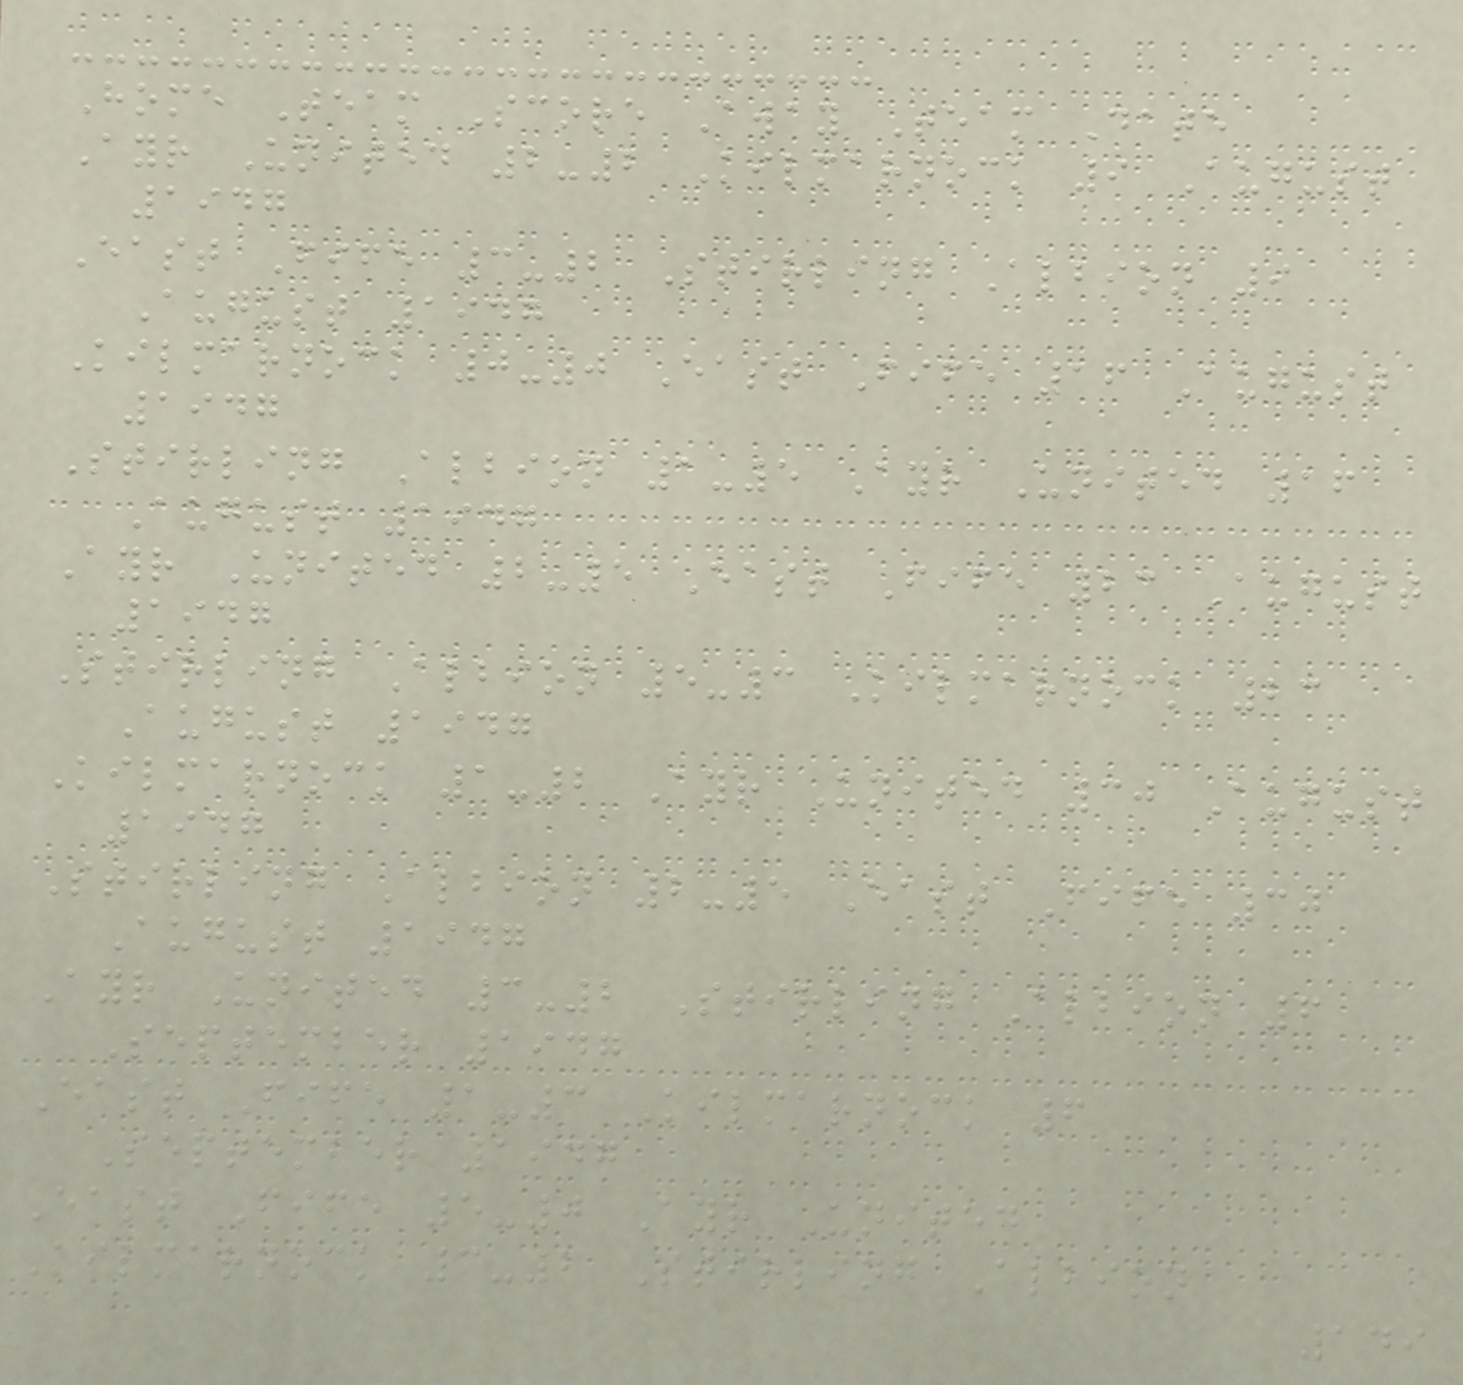Home Team Score Away Team Date
Ayr United 2-2 Kilmarnock 9 August
1947
East Fife 3-2 Stirling Albion 9
August 1947
Kilmarnock 0-0 East Fife 16 August
1947
Stirling Albion 1-5 Ayr United 16
August 1947
Ayr United 2-5 East Fife 23 August
1947
Stirling Albion 5-3 Kilmarnock 23
August 1947
Kilmarnock 1-2 Ayr United 30 August
1947
Stirling Albion 2-5 East Fife 30
August 1947
Ayr United 3-2 Stirling Albion 6
September 1947
East Fife 1-3 Kilmarnock 6
September 1947
East Fife 5-0 Ayr United
Kilmarnock 3-2 Stirling Albion
149
